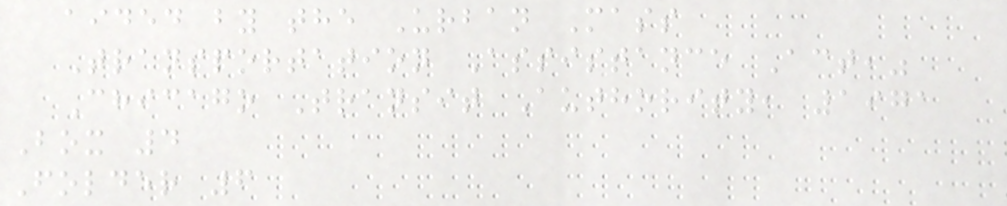aided by the Urban Mass
Transportation Assistance Act,"
Chicago Transit Authority, 1971
Box 4
Folder 6
